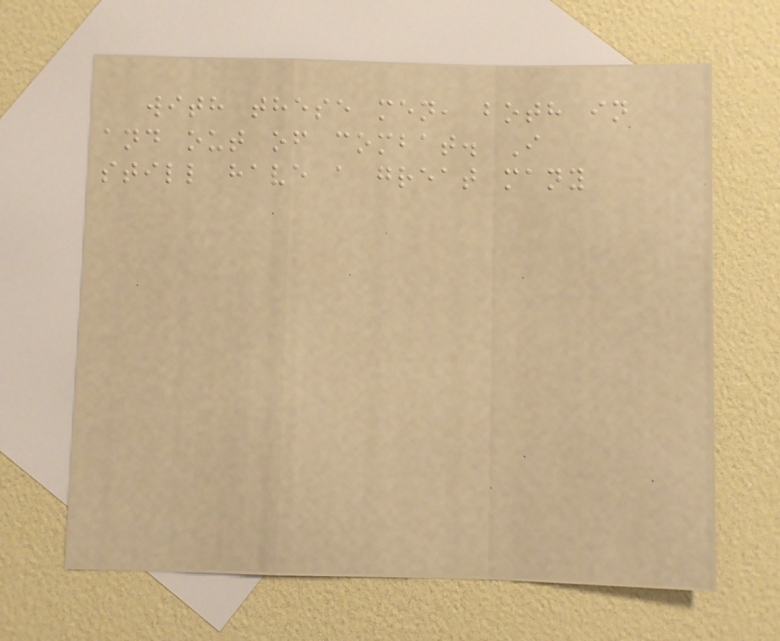with these men, both in
and out of combat. I
still have a great many
